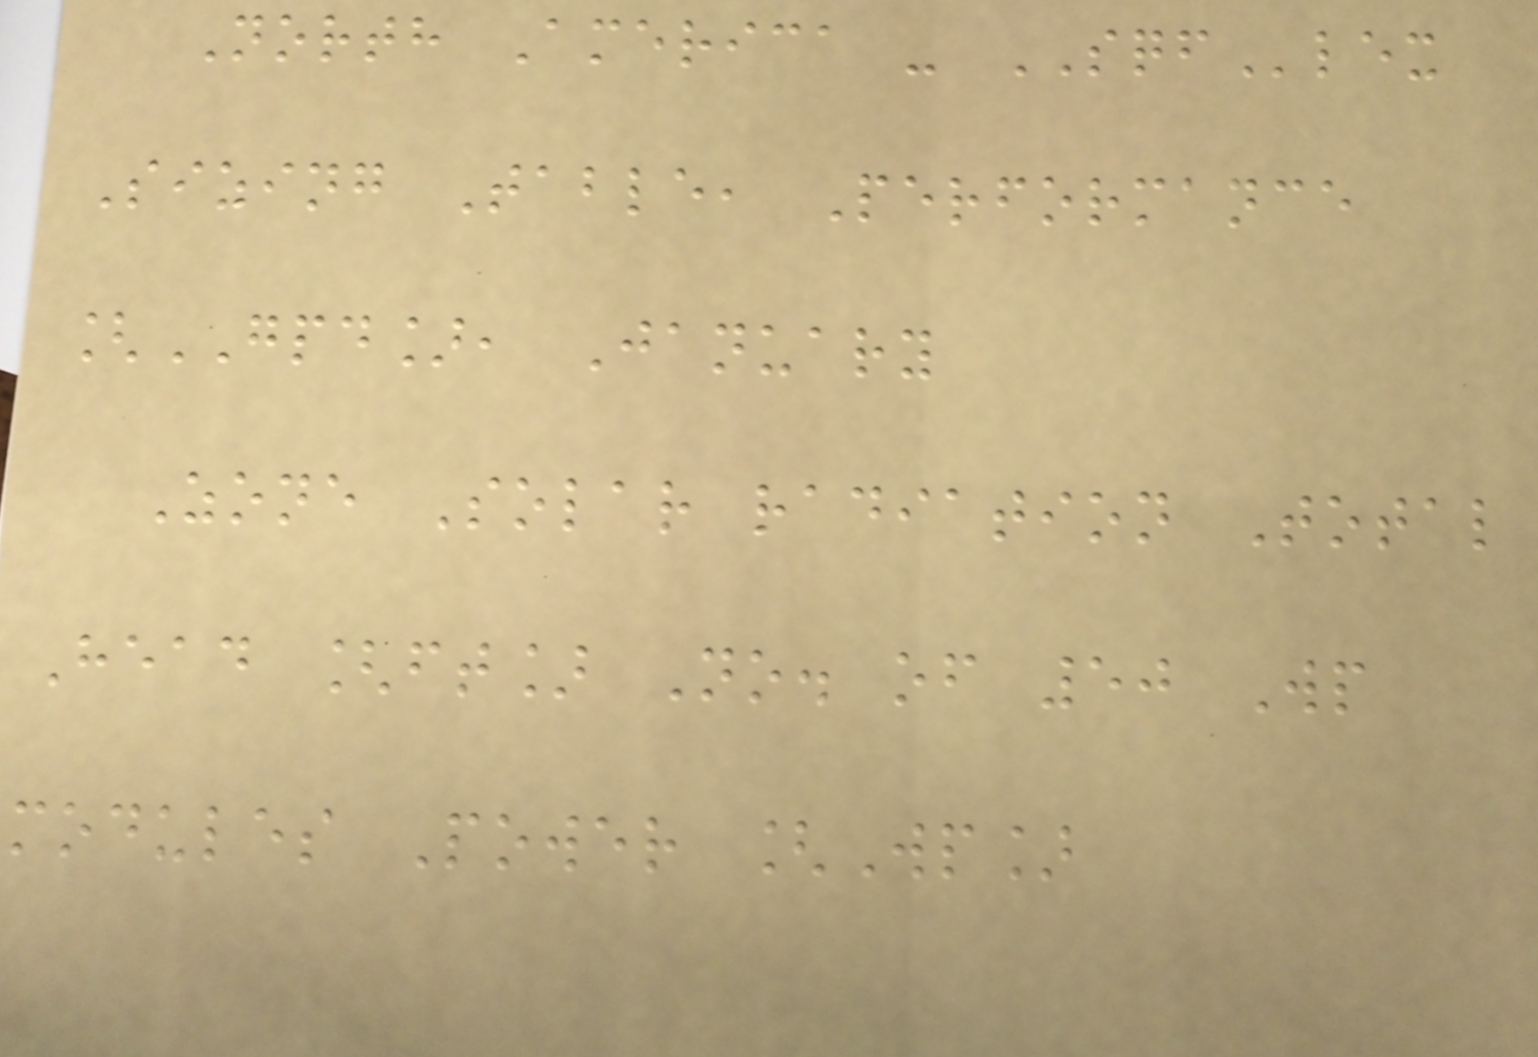North America - SQFlex
Sizing Table, Performance
[GPD], January
Zone Solar radiation Total
Head [ft] No. of 50 Wp
modules Power [Wp]
